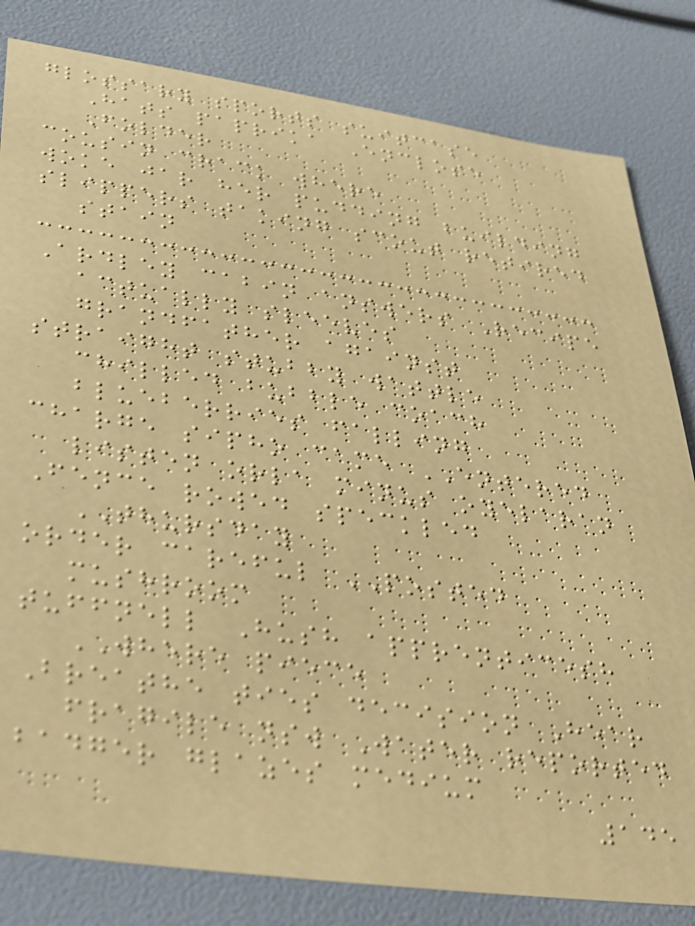glossary sports suitcase
Hats paprika Enclose
Folder
cousin crack where
woke jar her pudding building
slippers taking scout retired
stain
Ardley cabin answers Recipe
actually sleeves
grandfather against
straight stubby wattle
chilled bubble coach
blueberries falling
charge sipho came ENTERED
listen orla minus oyelaran
Fence rowed speckled
THURSDAY
order careful POSTED
mushroom
tuffnell Hush apprenticesh
WHERE piece
Breathe ties decision Hear
fragile nsw Water reported
badger glazes medium
145
